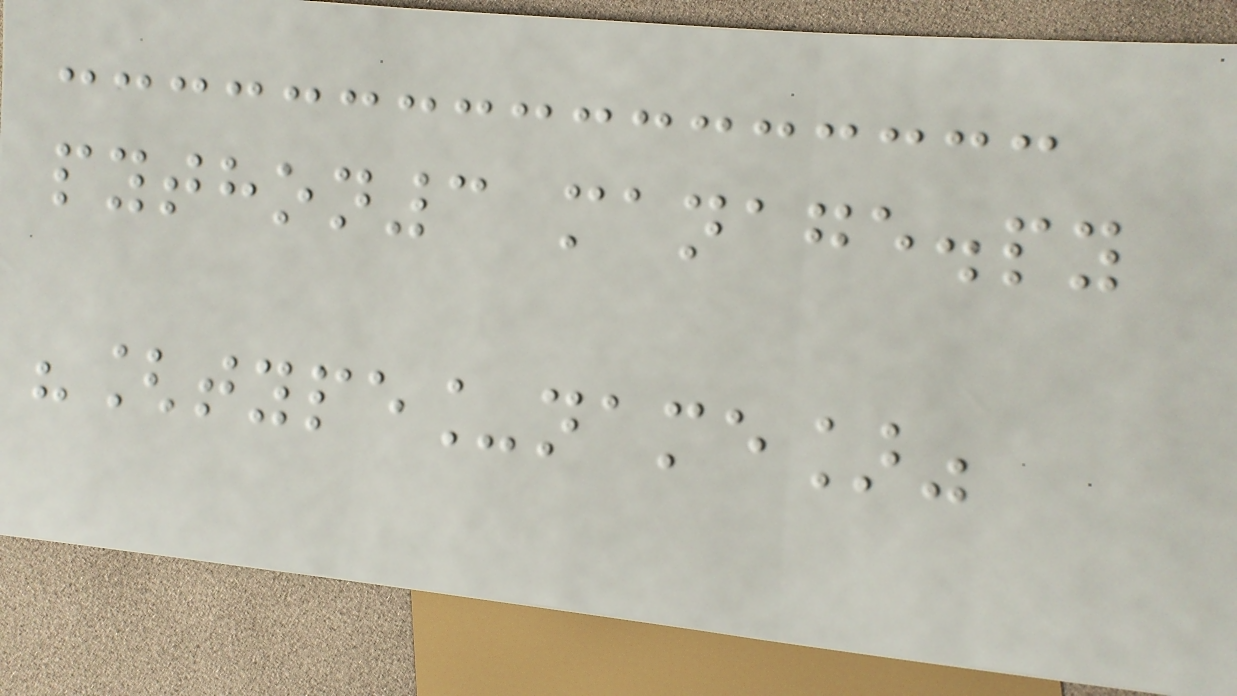python3 manage.py
"[type_name]"
